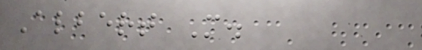Albert M.
